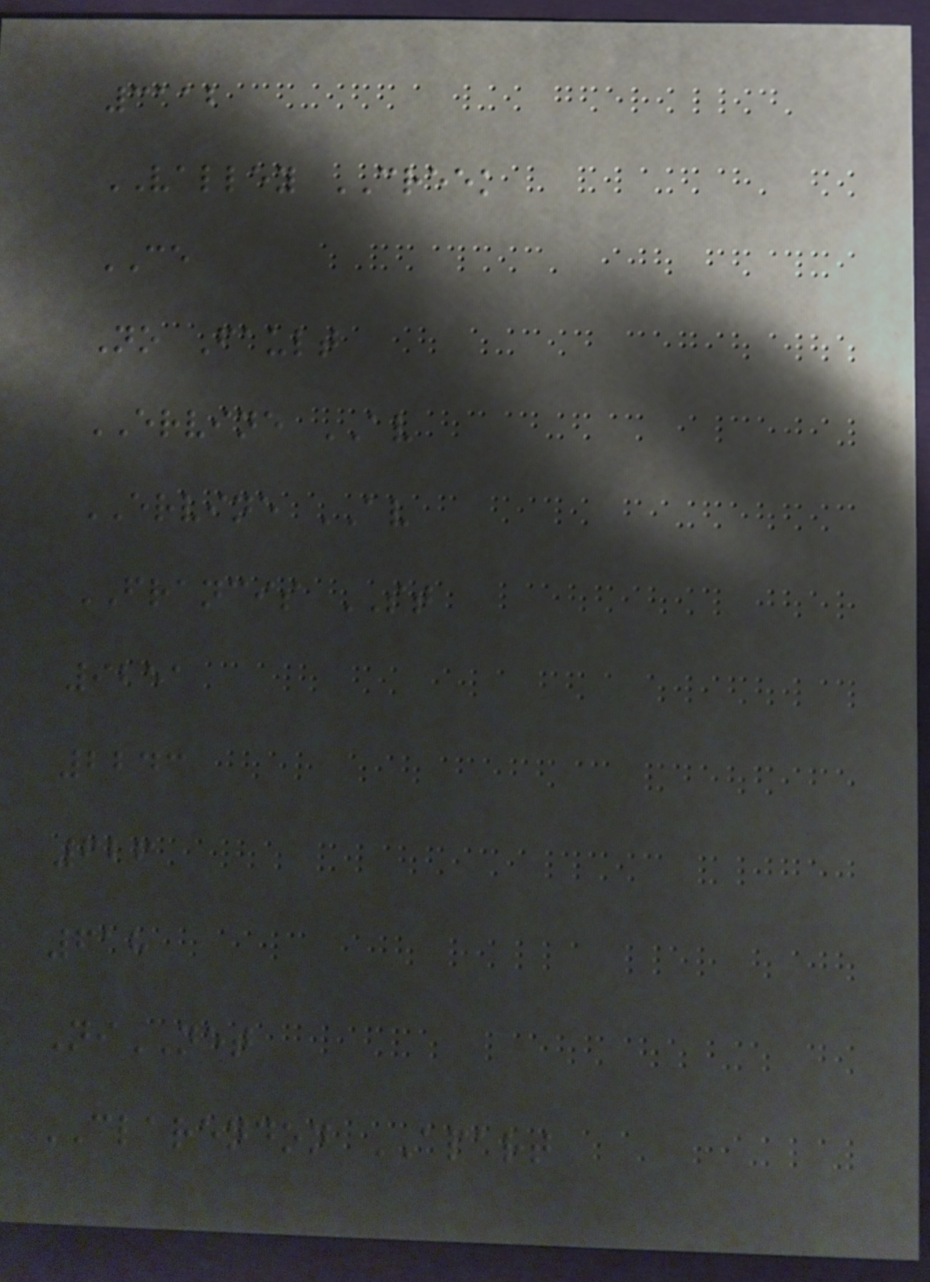3112
VALLEY CREEK
CE
No Fault
ERVINE AV
ERVINE AV
FRANCIS ST
9251
2243
626
618
NiNET
CLARENDON APART
